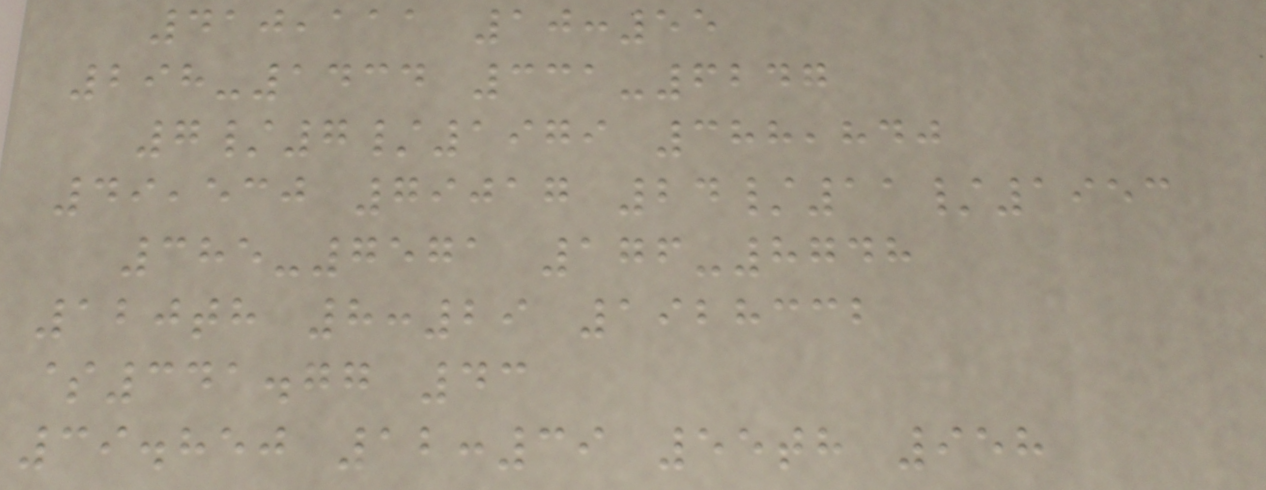410,111 10:55
298-1434 331-6247
7/7/1979 388,840
49,530 79017 24/11/1953
385-7571 176-8748
120th 8:29 1928332
$341.77 43
39.850 12:39 55th 958
